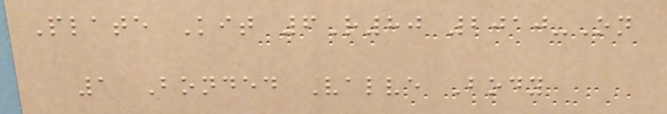Plate Kit 6R80 2010-On
1 Bonded Valve Body
